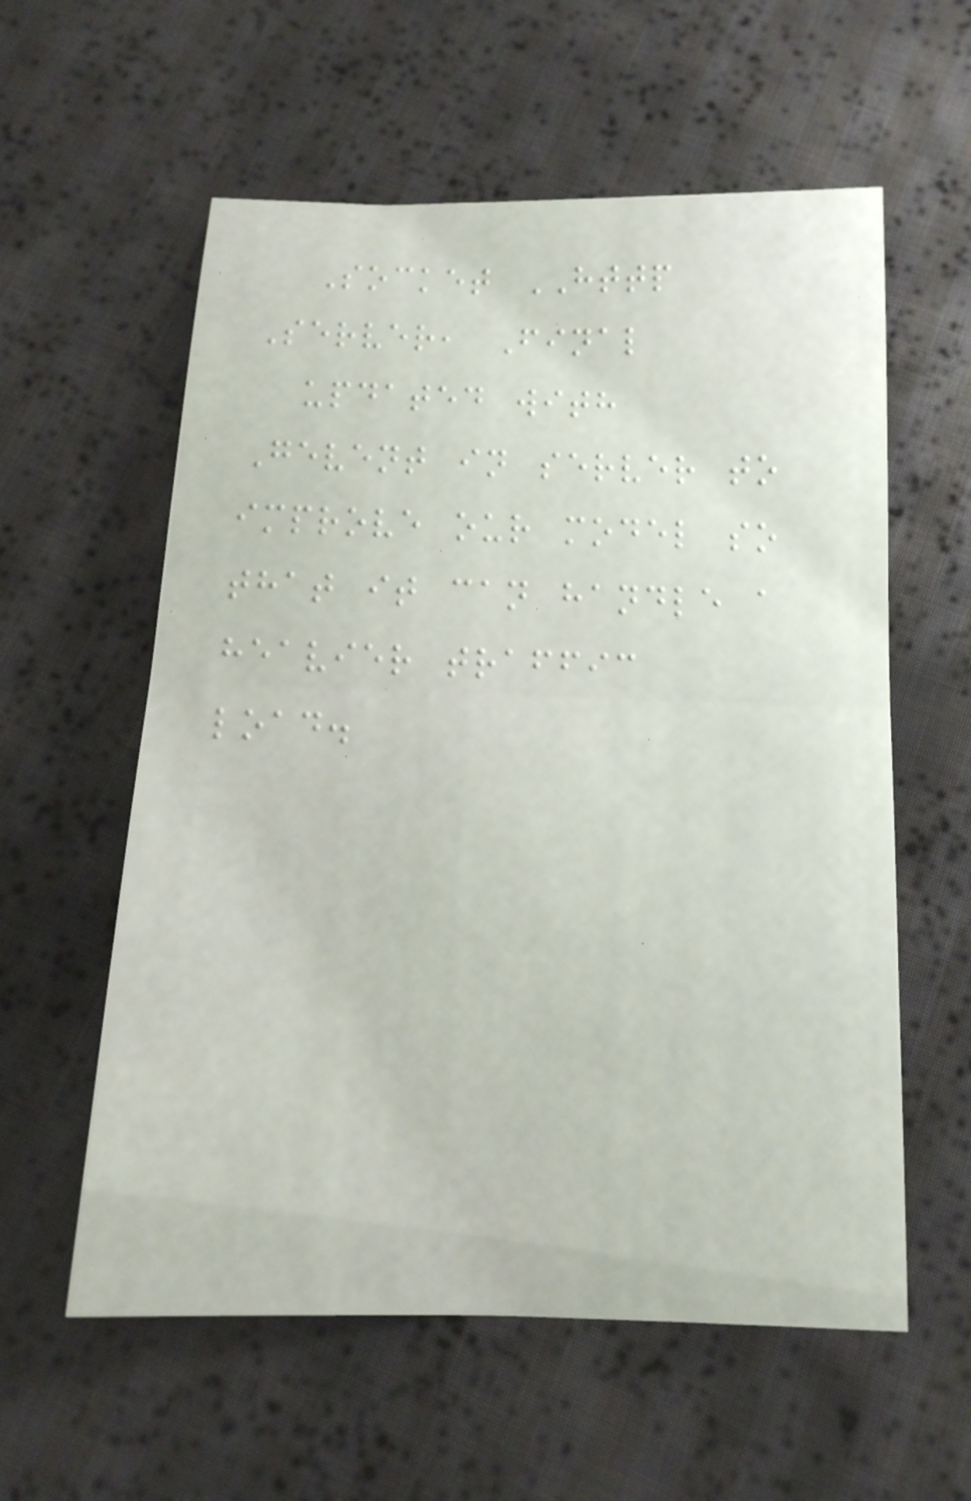Socket HTTP
Server, Final
updated with
Gevent in server to
improve our model so
that it can handle a
heavier traffic
load.
